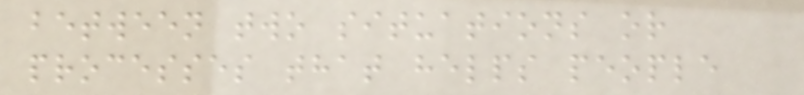between two situations or
processes that helps people
